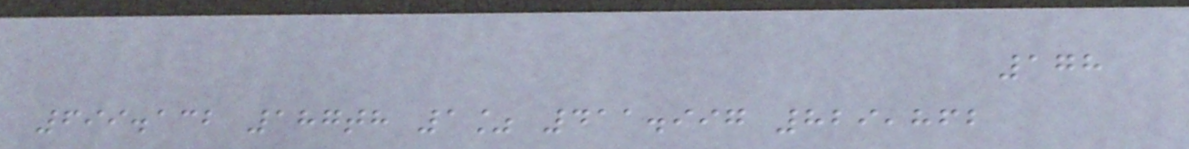178
699.132 187th 1% 411.997 829,862
